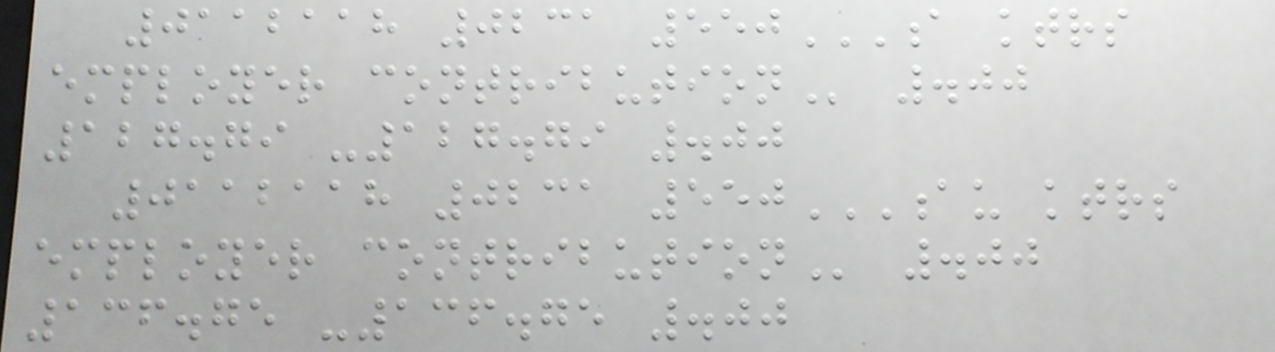0112118 0231 550A KTRS
EMPLOYER CONTRIBUTION .00
127.79 -127.79 .00
0112118 0231 550AU KTRS
EMPLOYER CONTRIBUTION .00
136.75 -136.75 .00
